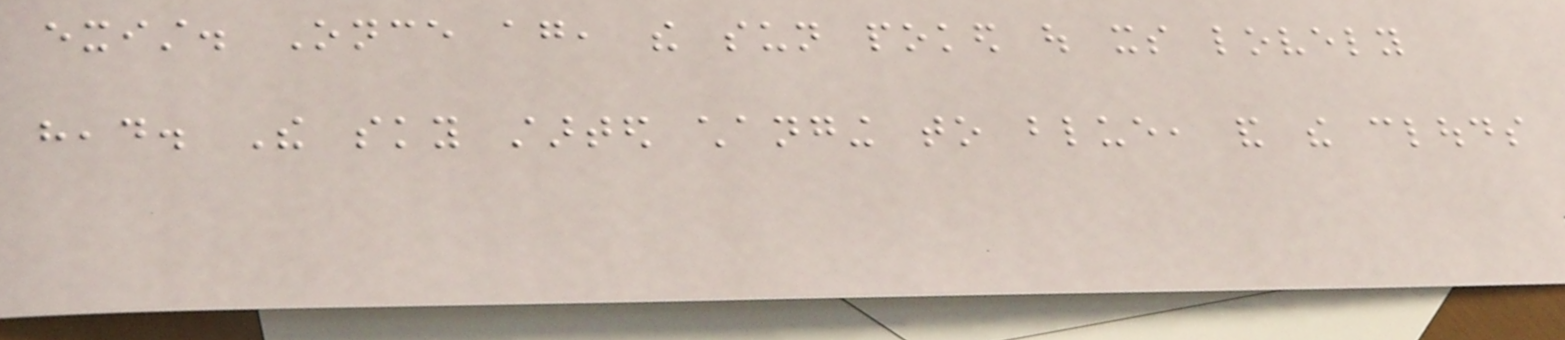exist. Once again, the sun poked out its lovely
head. The sky started changing to blue, and the clouds
